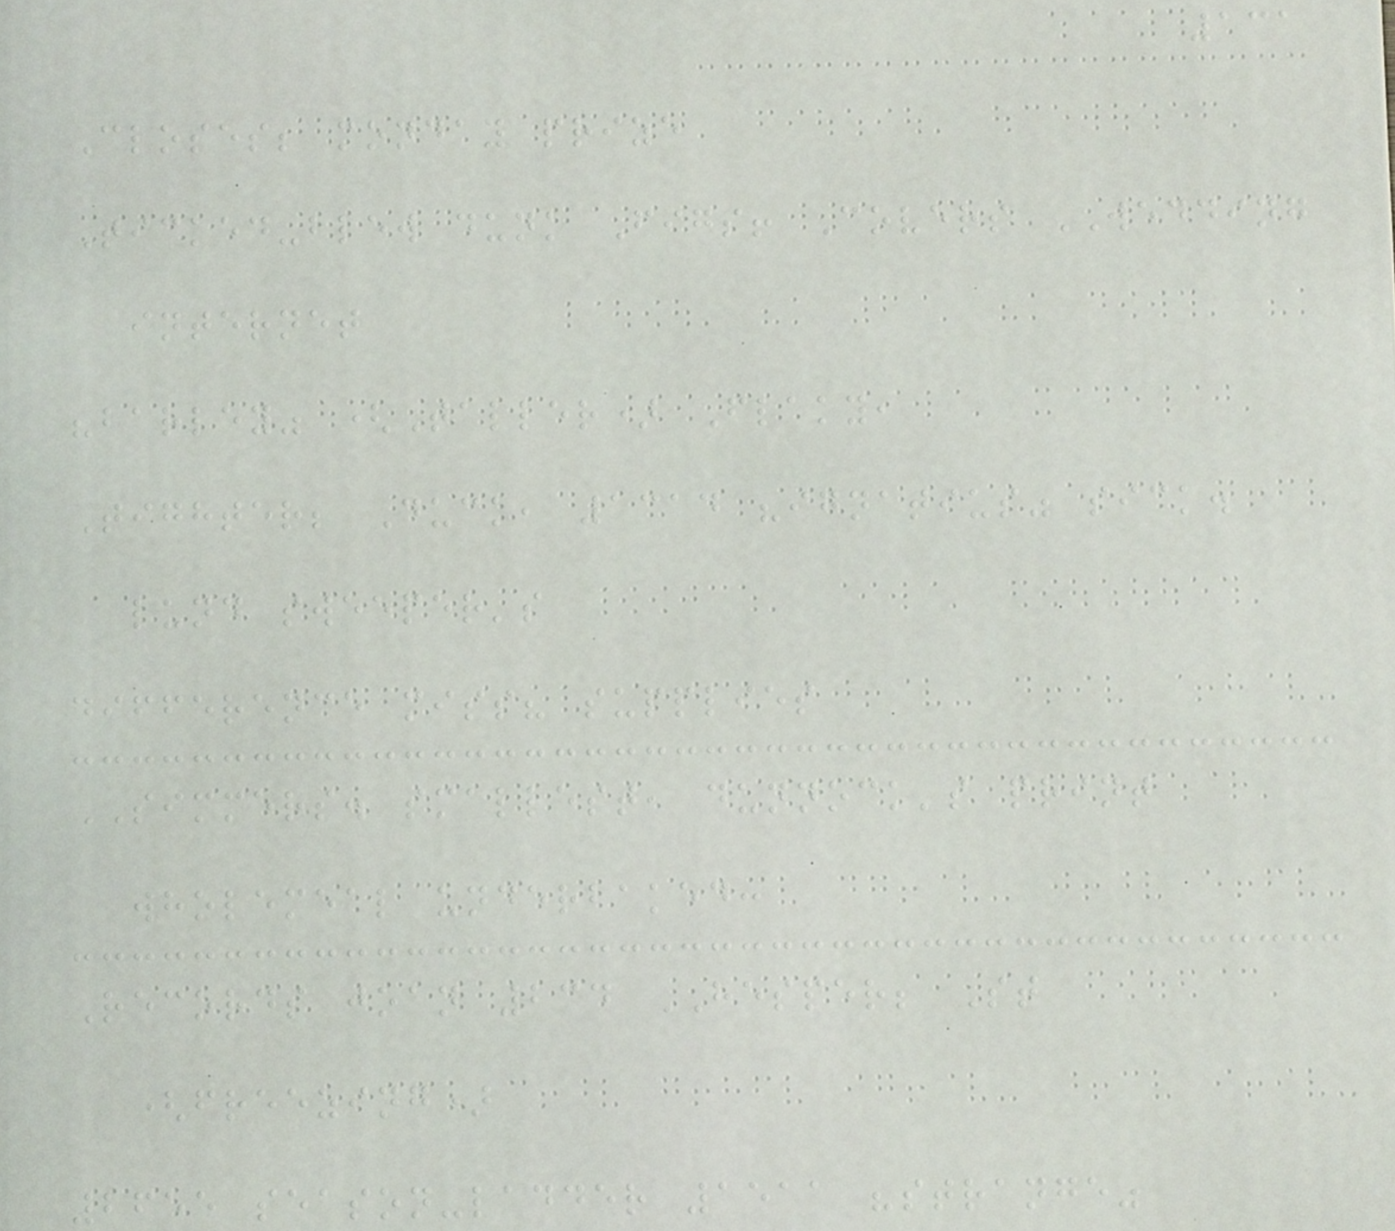131
Closes; monday prize
Ticked-blew dunk Figs! Covers WEDDING
internet
"barley" (Taller) Flaky,
Tighter; Duck, 1314 "ignatius" sick.
lund sweeper's
difference miss? supplies
SIMMERS. smallest, dunnock's print
wholemeal underbaked:
Records joan 234 HESPER; St
(freezing)
2655 season-ladder 1511 "strange"
